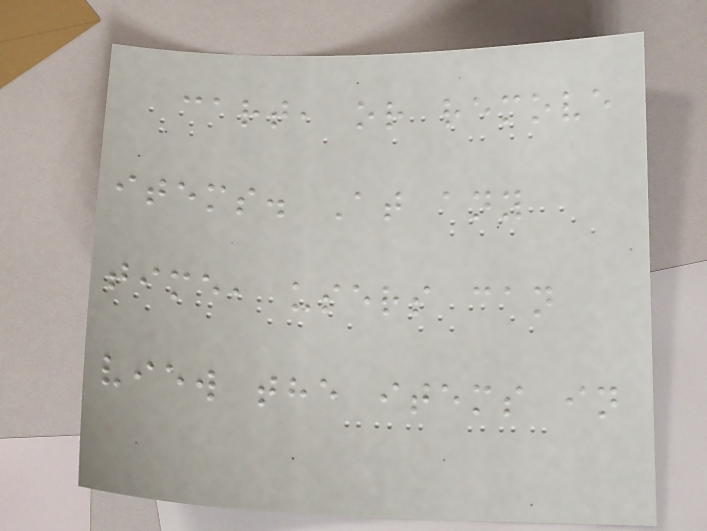cart, or remove
items. At any
time, users can
view the items in
